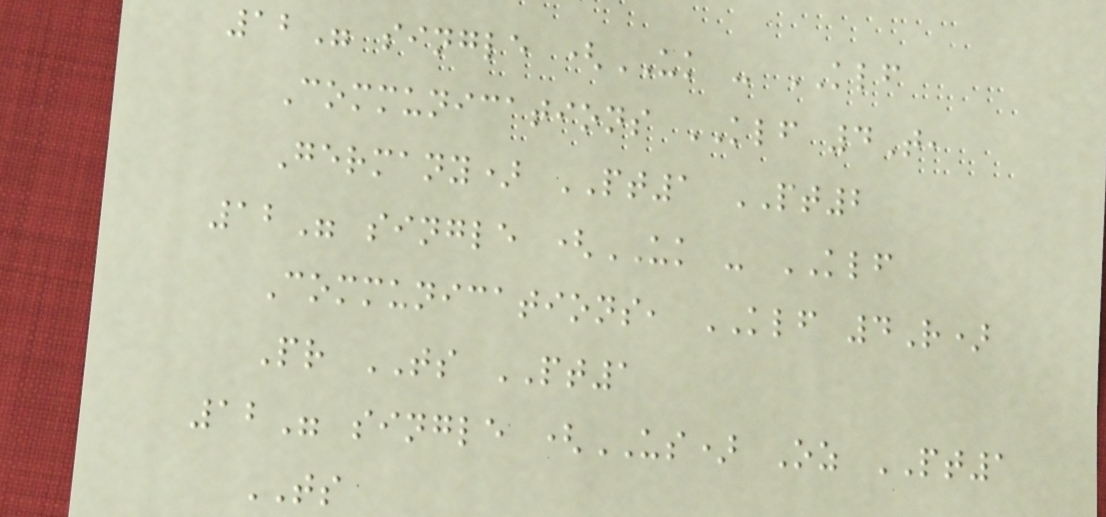12" single (UK - KLF
Communications KLF 4T,
Germany) PT1 PT2
12" single (UK - KLF
Communications, KLF 4R)
Pr TS PT1
12" single (US) Oz PT1
TS
